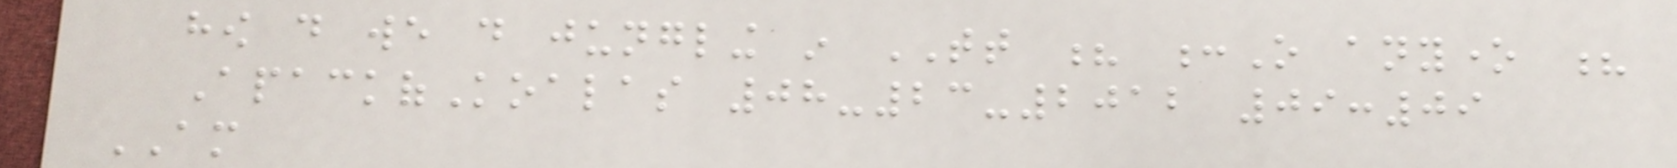how do we do jungling in TT ? :O anyone ?
ApackofKoalas 08-23-2012 09:09
AM
